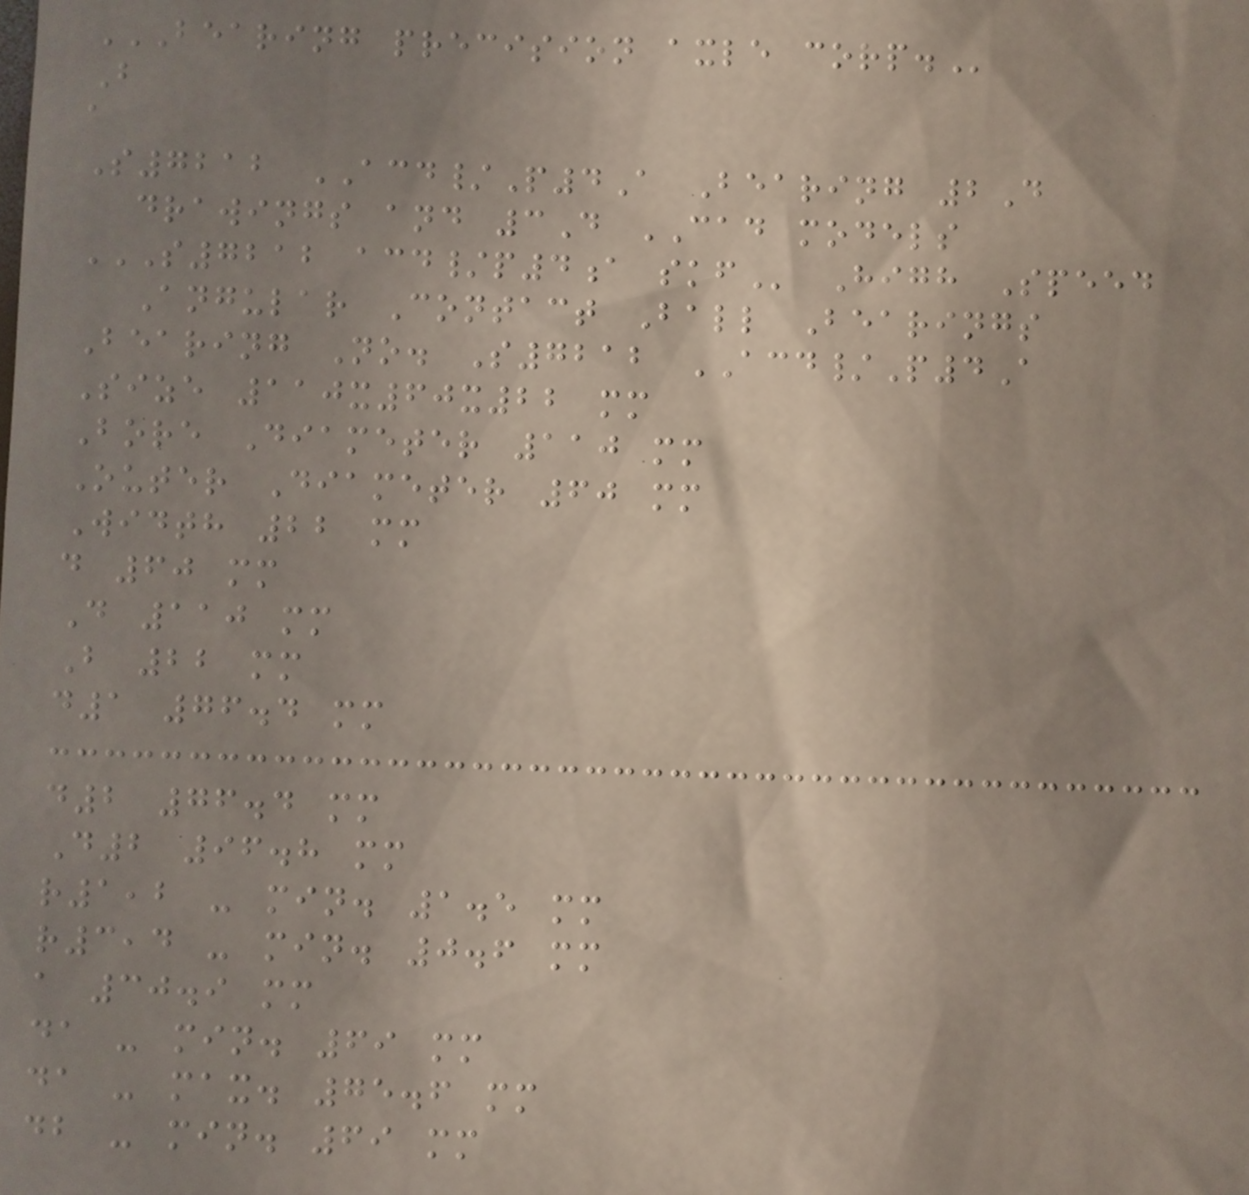BEARING PRECISION AXLE CORP.
B
a
S7212 ACD/P4A Bearing 2D
drawings and 3D CAD models
S7212 ACD/P4A SKF High Speed
Angular Contact Ball Bearings
Bearing No. S7212 ACD/P4A
Size 110x60x22 mm
Bore Diameter 110 mm
Outer Diameter 60 mm
Width 22 mm
d 60 mm
D 110 mm
B 22 mm
d1 76.4 mm
d2 76.4 mm
D2 96.8 mm
r1,2 - min. 1.5 mm
r3,4 - min. 0.6 mm
a 30.9 mm
da - min. 69 mm
da - max. 75.6 mm
db - min. 69 mm
